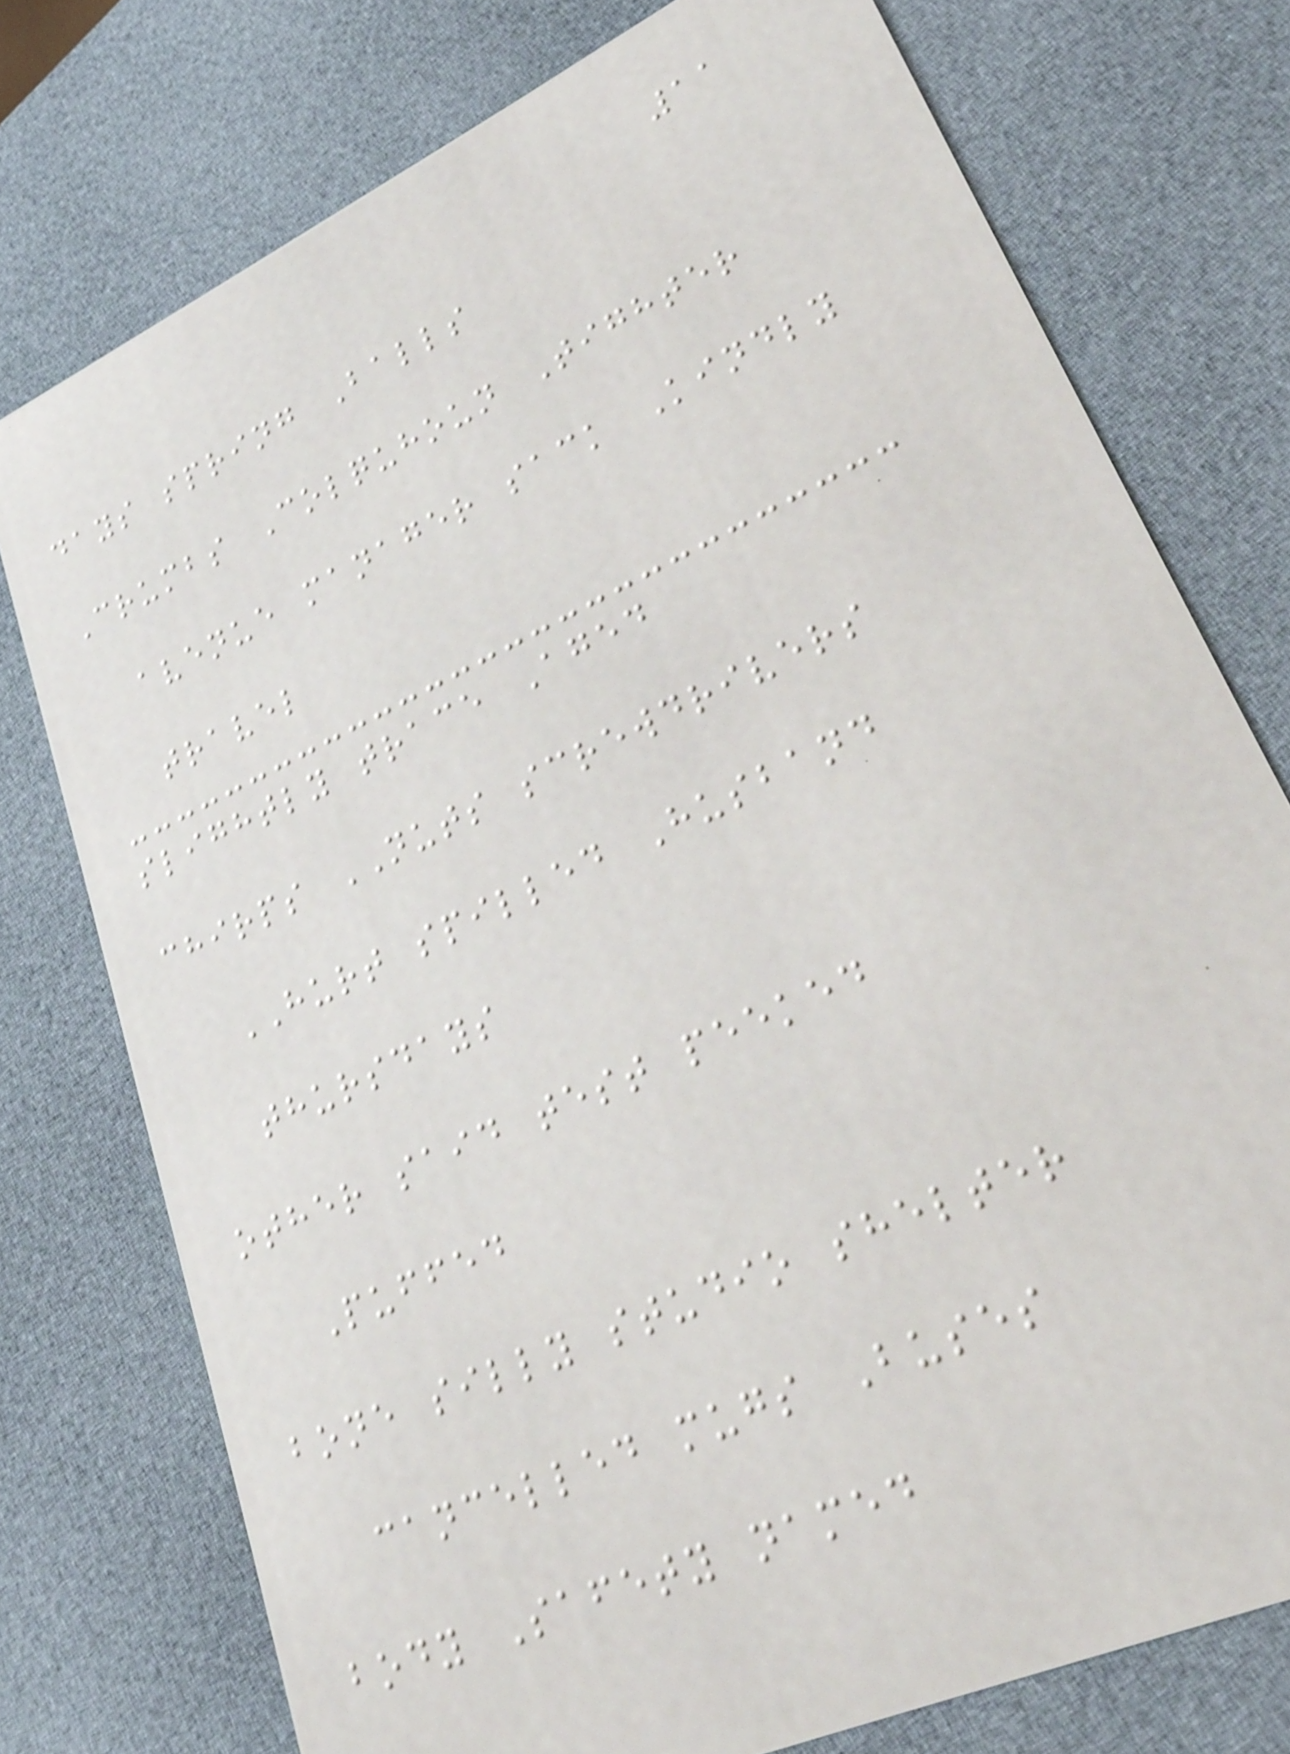11
days spring Balls
Crumbs Colquhoun Tighter
avenue manager sack Kindly
travel
slightly trace Aged
chirps NUTS screwdrivers
HURT spilled Husband
thursdays
other said test peeked
Puffed
bone silly studio shelter
cancelled mugs Buses
body Safety named
